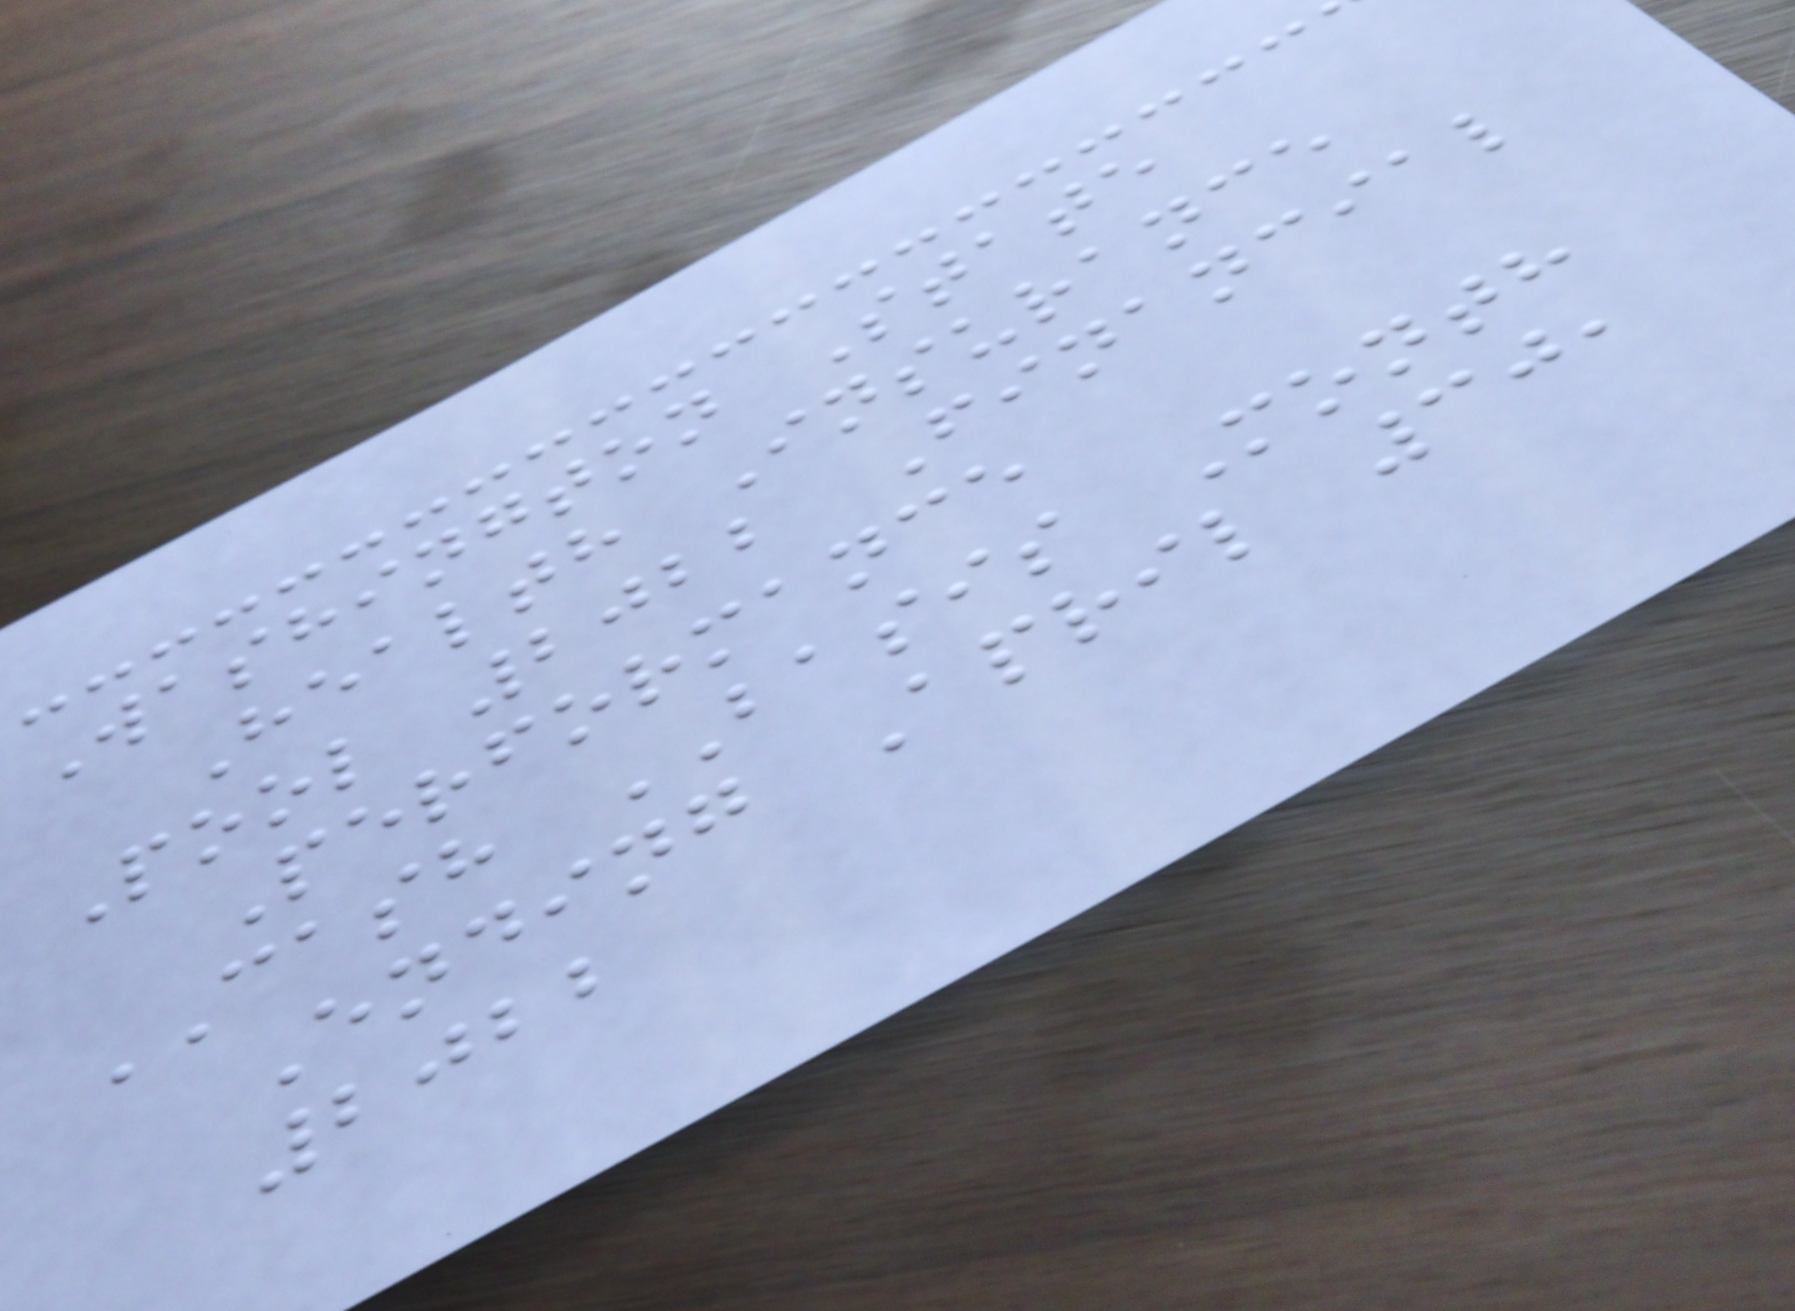Washington State
Health Insurance
Pool 2022 Financial
Performance
CASH BASIS Month
Ending April 30,
2022
